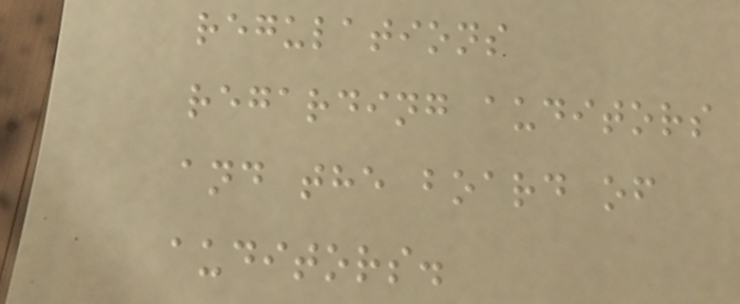regulations
regarding auditors
and the board of
auditors.
